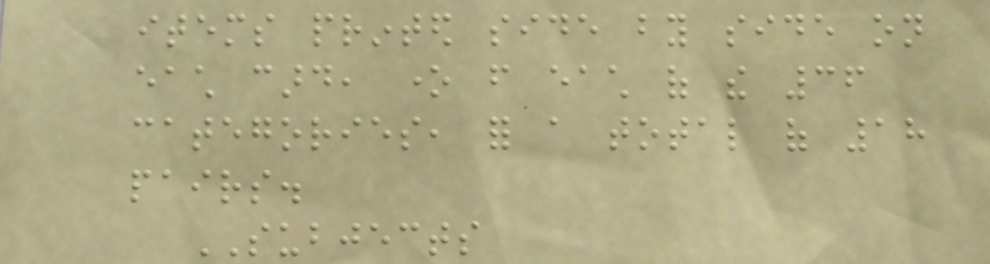items printed side by side on
each card, one from each of the 36
categories, for a total of 18
pairs.
SUBJECTS
